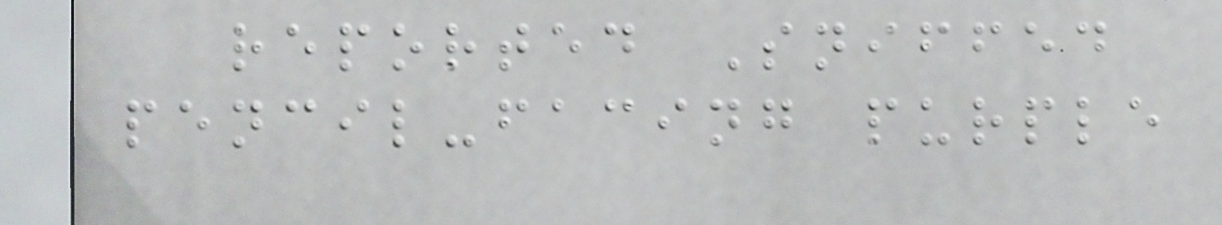reported Sniffed
pencil-facing purple
